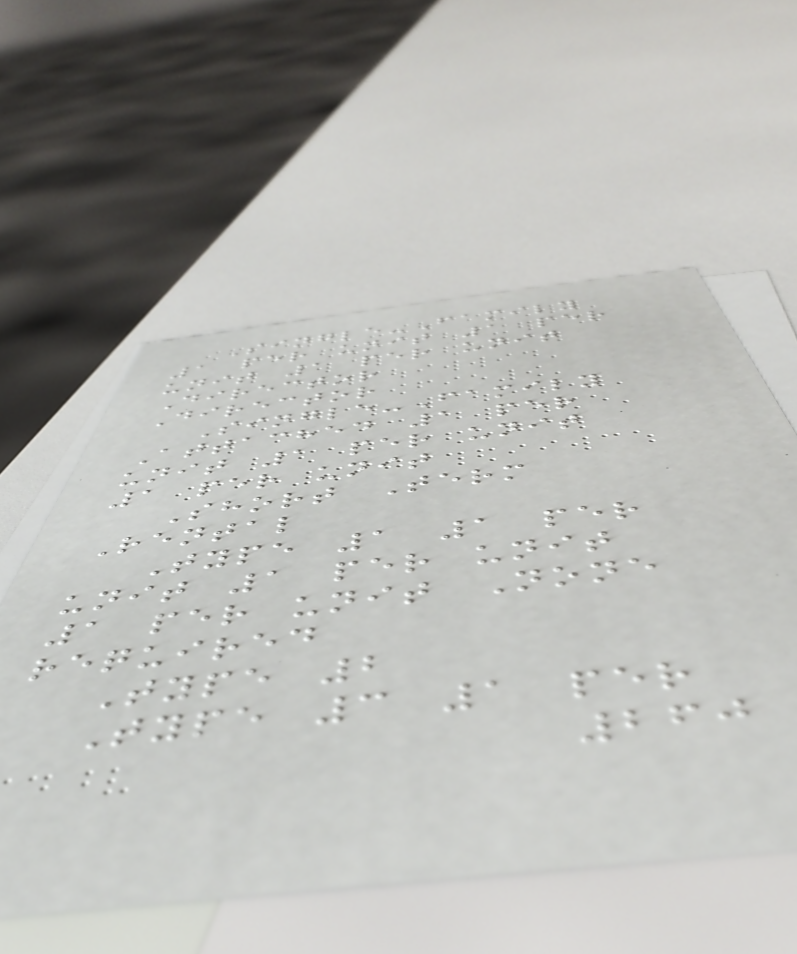Single-Family
1 per unit 1 per
unit 1 per unit
Director
Director
Single-Family
Attached 1 per
unit 1 per unit
1 per unit
Short Term
Rental
Type 1 1 per
unit 1 per unit
1 per unit None
required
Type 2
Type 3 1 per
260
